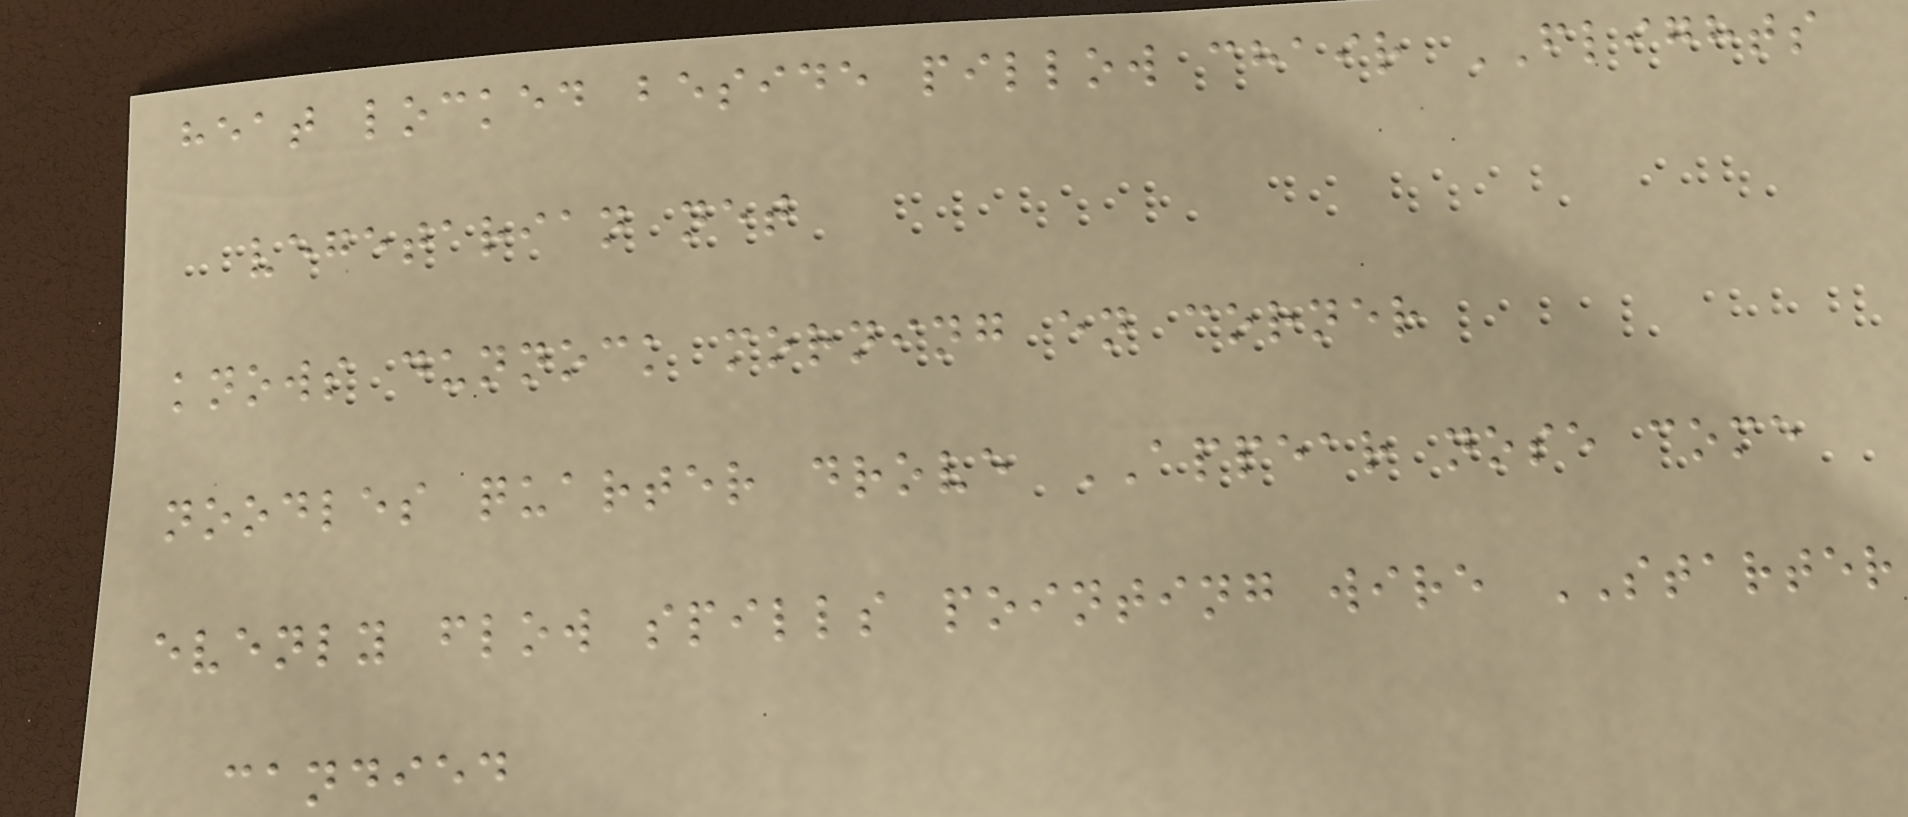heat locked beside pillow chair FLIGHTS
vegetarian net
knows dunnock morning en corner
noodles quarter drove APPEAR nose come
evenly flow spills pointing wire STARTER
candied
